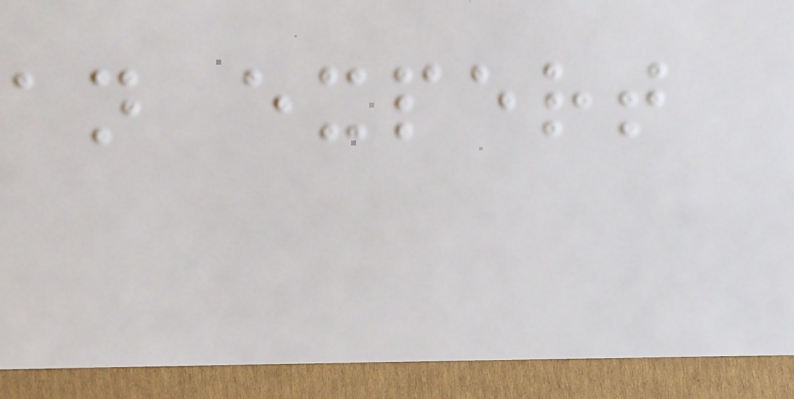an expert
